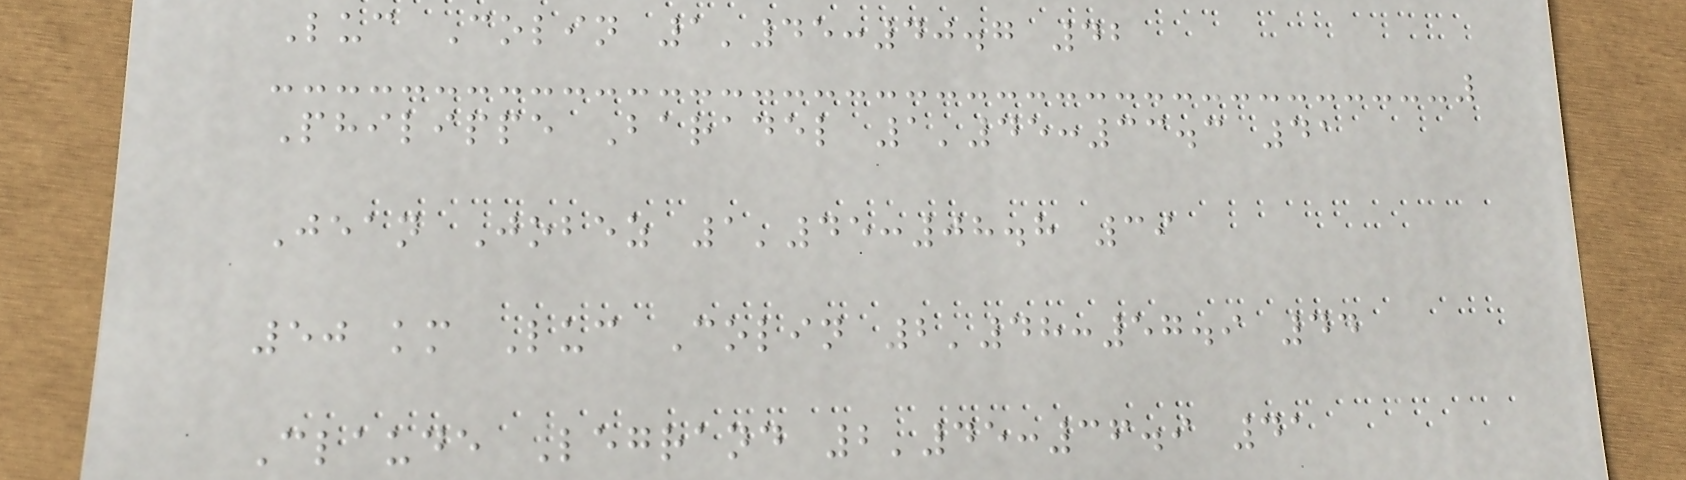Luc Colin 1'45:40.7 42
Philippe Baradel 1'45:33.3 41
Jean Jobez 1'45:08.8 39
50 km Luc Colin 2'48:57.9 44
Claude Legrand 2'45:36.9 41
